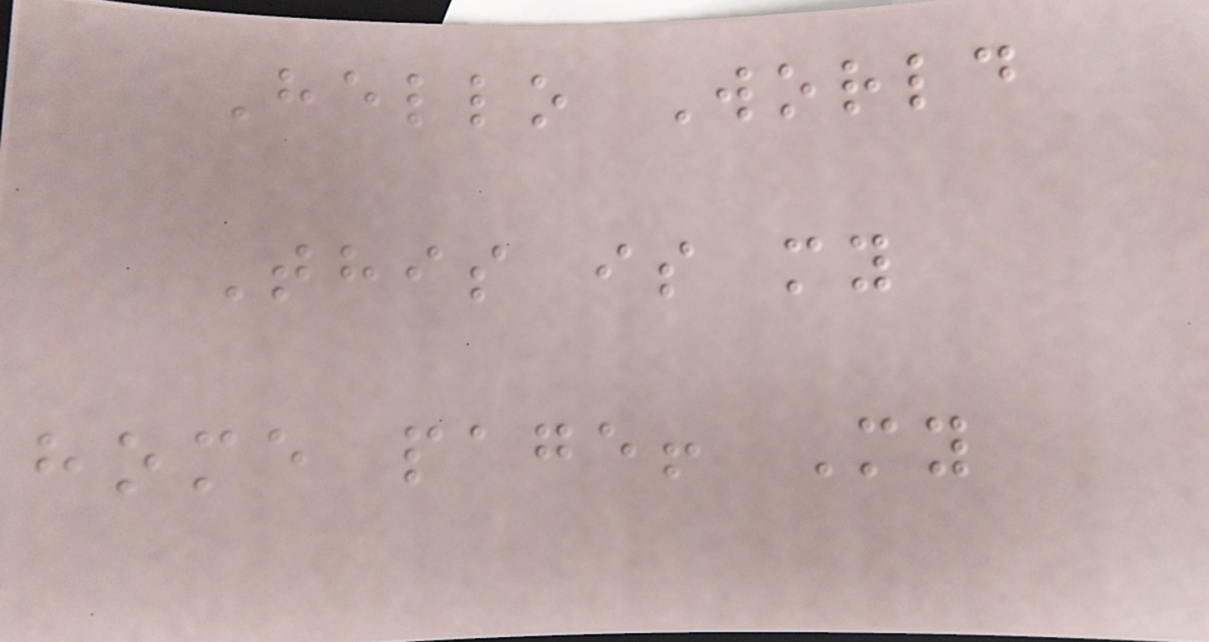Hello World
This is my
home page! My
